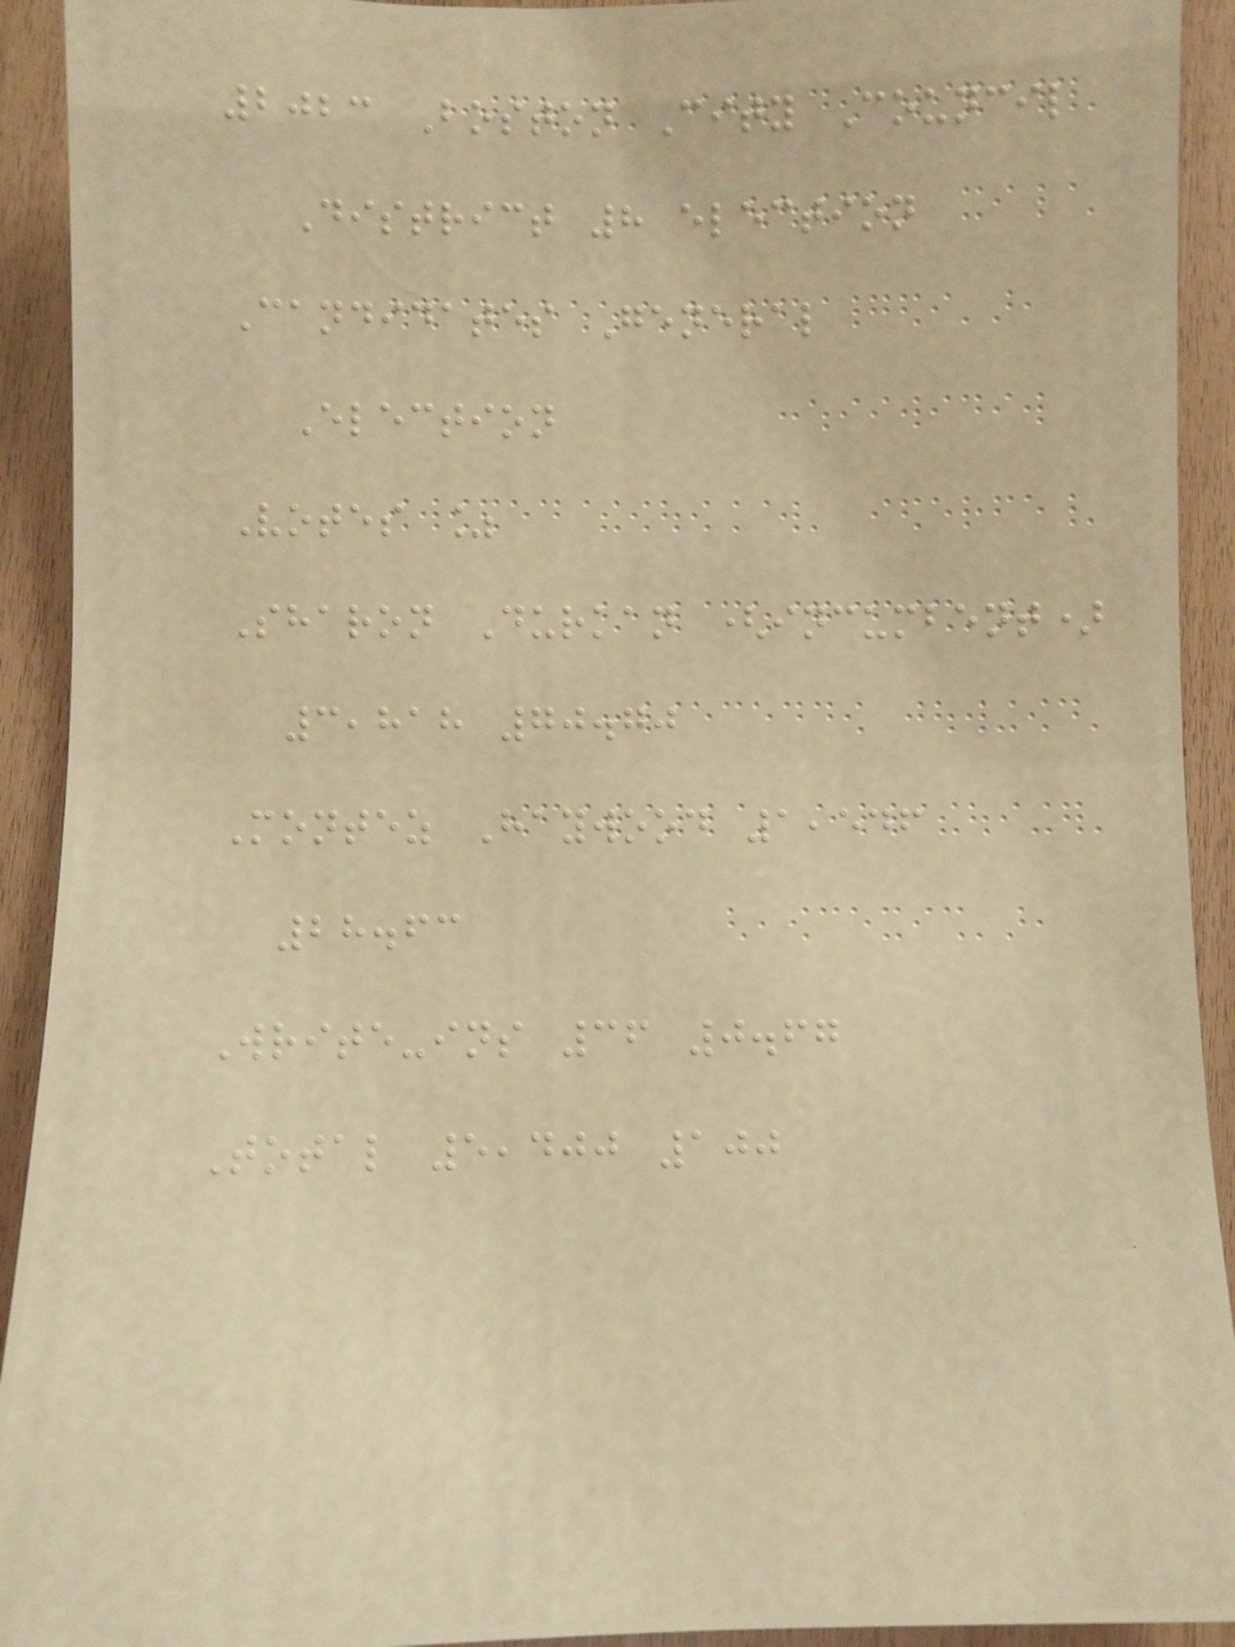2023 Boston City Council
District 8 election
Candidates General
Election
Votes %
Sharon Durkan (incumbent)
3,818 70.70
Montez Haywood 1,546
28.63
Write-ins 36 0.67
Total 5,400 100
